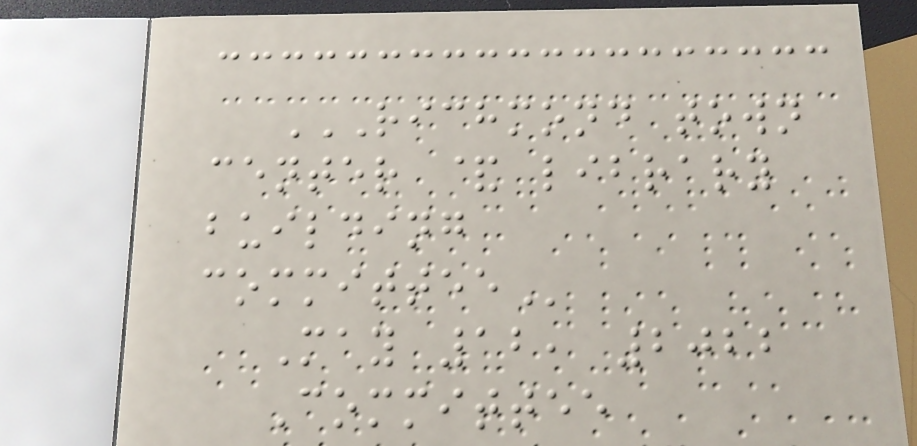RICHMOND TOWN
CENTER & LIBRARY
BUILDING
COMMITTEE
May 12, 2022
Committee
